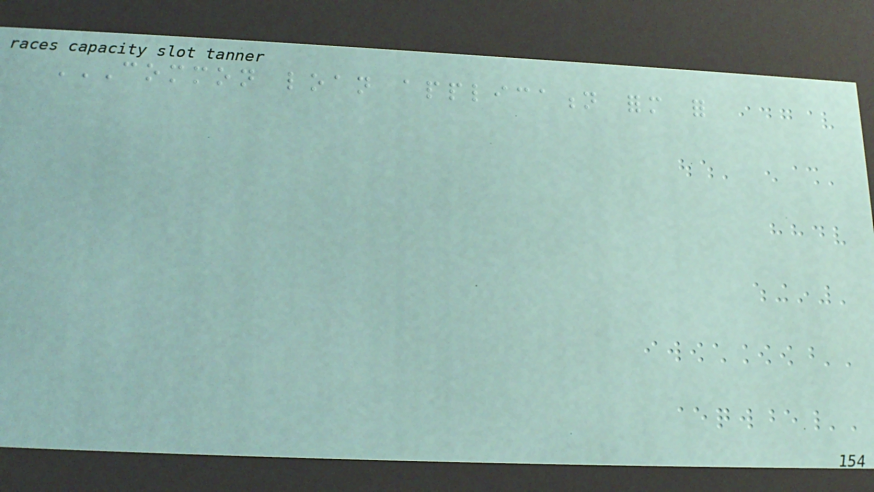COMMON LOAN APPLICATION FORM FOR
